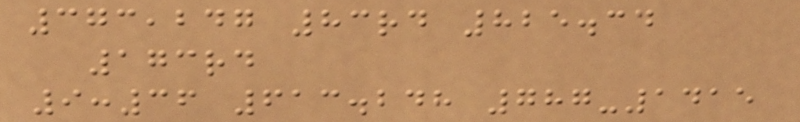373,247 83rd 825.34
173rd
9:36 613.248 787-1415
